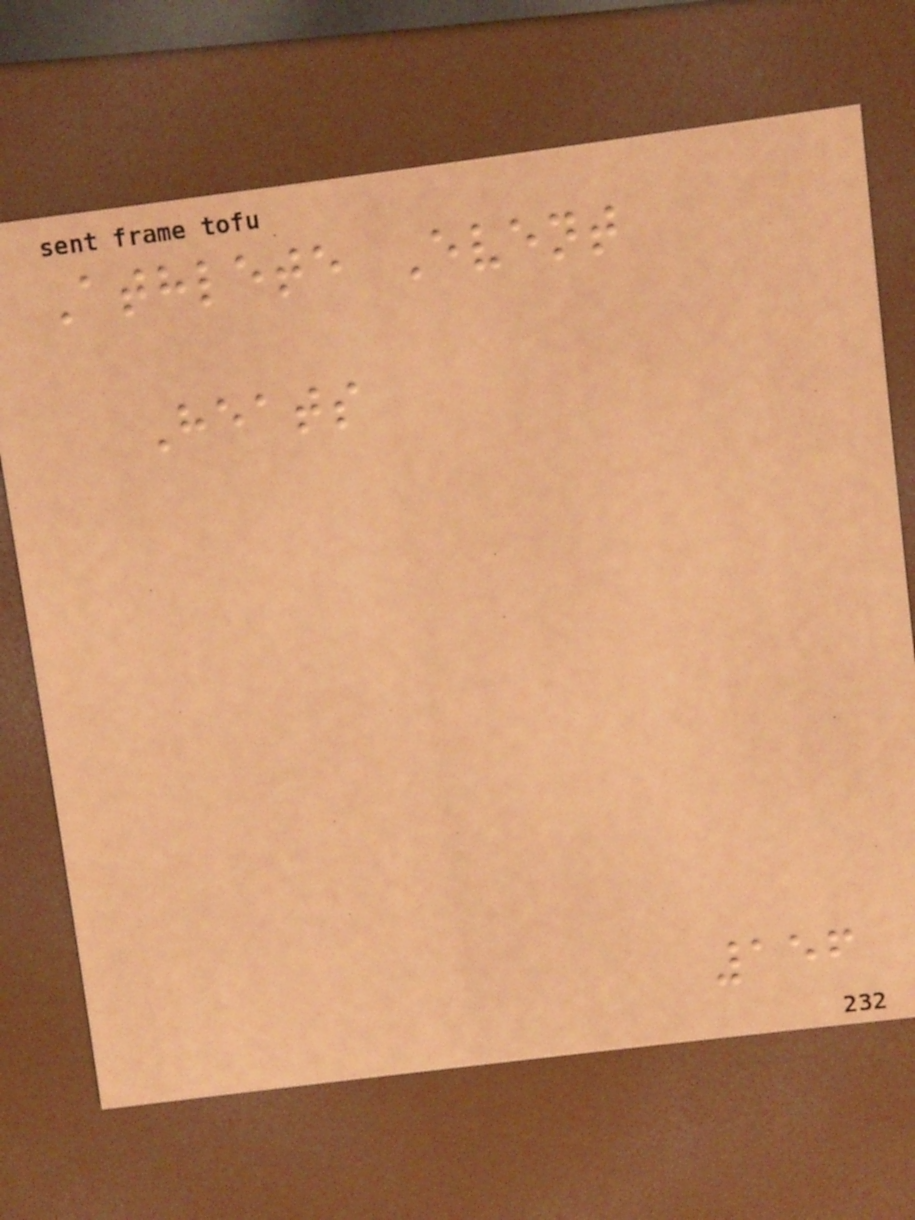Athlete Event
Heats
156
